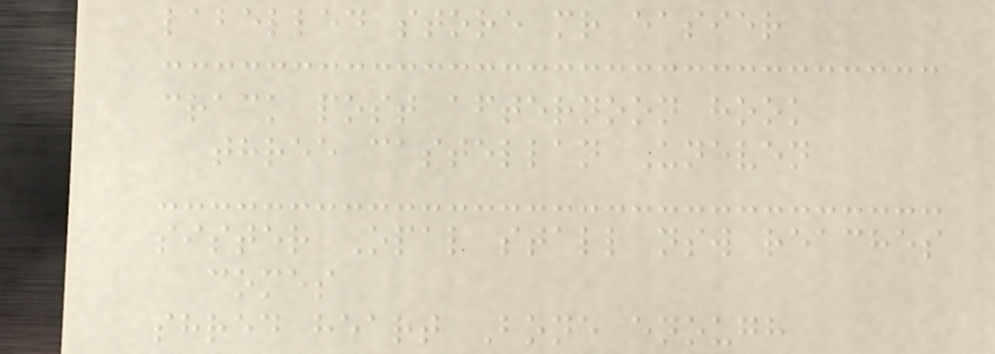labelled store mr easier
crack post afternoon hook
three castellan Uneven
sister Opal stall nsw reaches
comes
shred heart Bone enough
